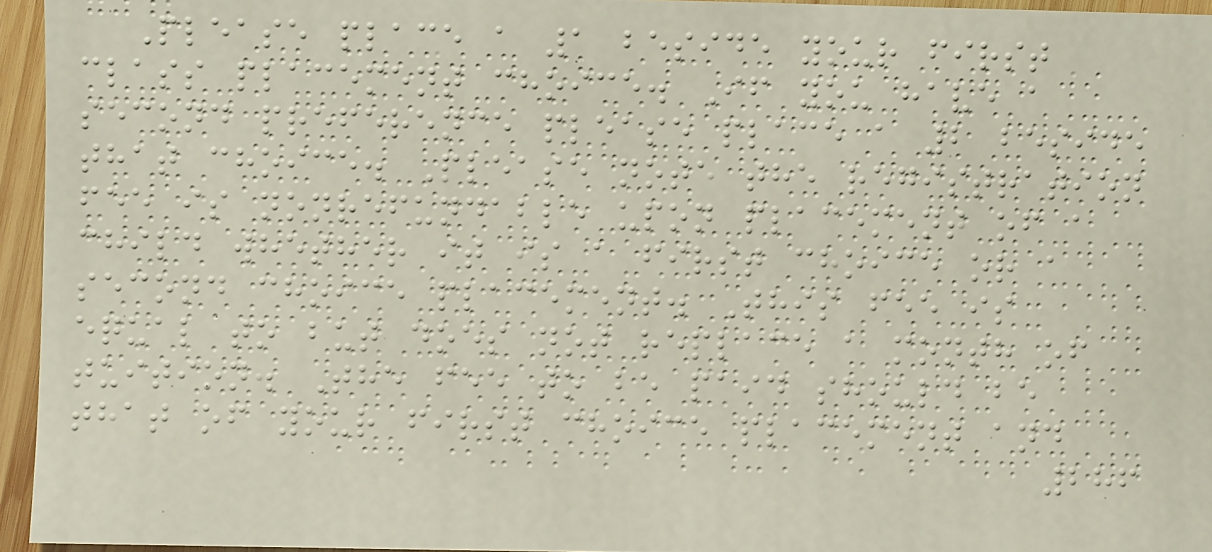Please place a 1 beside your first
class placement choice. If you have a
second preference please place a 2 beside
that choice. Please note the registration
fee is nonrefundable upon placement of a
child whether it is a first choice or a
second choice placement. This fee is
equal to but does not replace a month of
tuition. The fee to be paid should be
that of your first choice placement and
286
